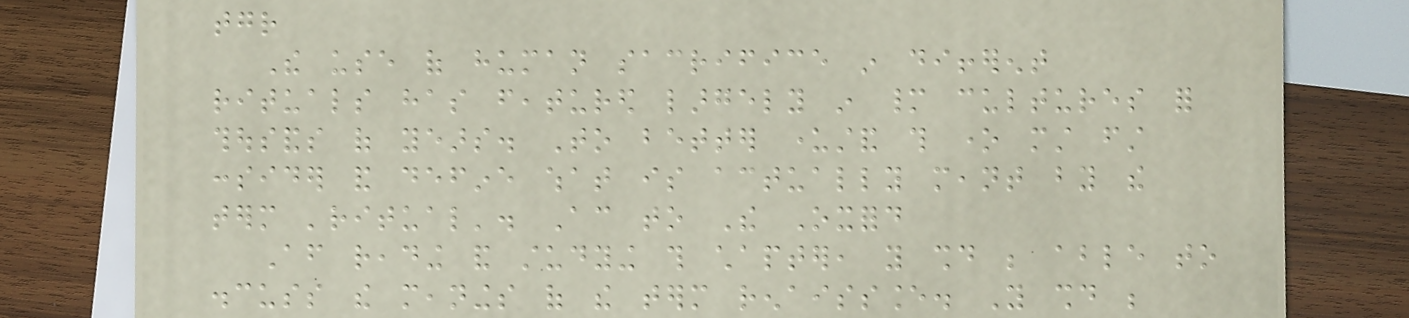together
The use of human sacrifice in different
rituals has featured largely in many cultures for
thousands of years. To better understand this one must first
consider and define what is actually meant by the
term 'ritual'. According to The Oxford
After reading and studying this chapter, you should be able to
discuss the meanings of the term renaissance. You should be
